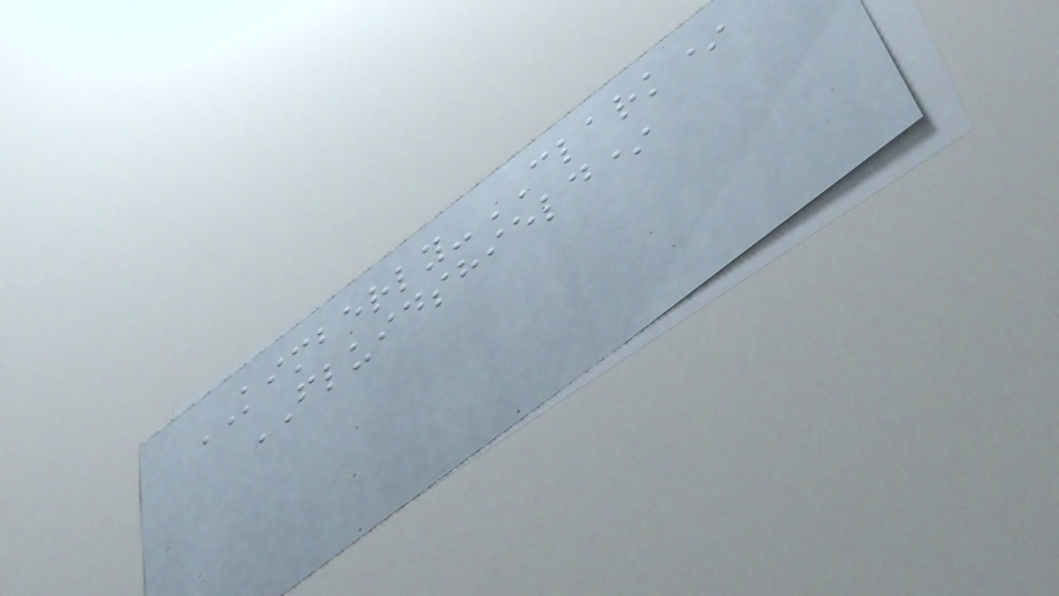KIMBERLY-CLARK*
FLUIDSHIELD*
